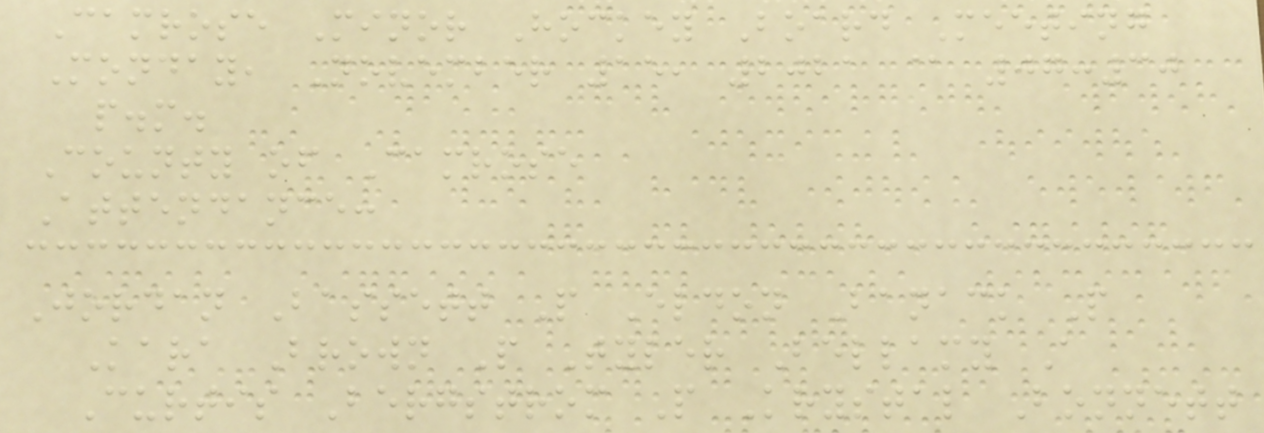Camrose Minor Hockey Board Meeting
Monday, November 15, 2021 @ 07:30
p.m.
County of Camrose
Attendance:
Jordan Bassett P Eldon Banack P
Kara Brown P Tyler Bellamy A
Curtis Bergstrom P Krystal Bonnett
